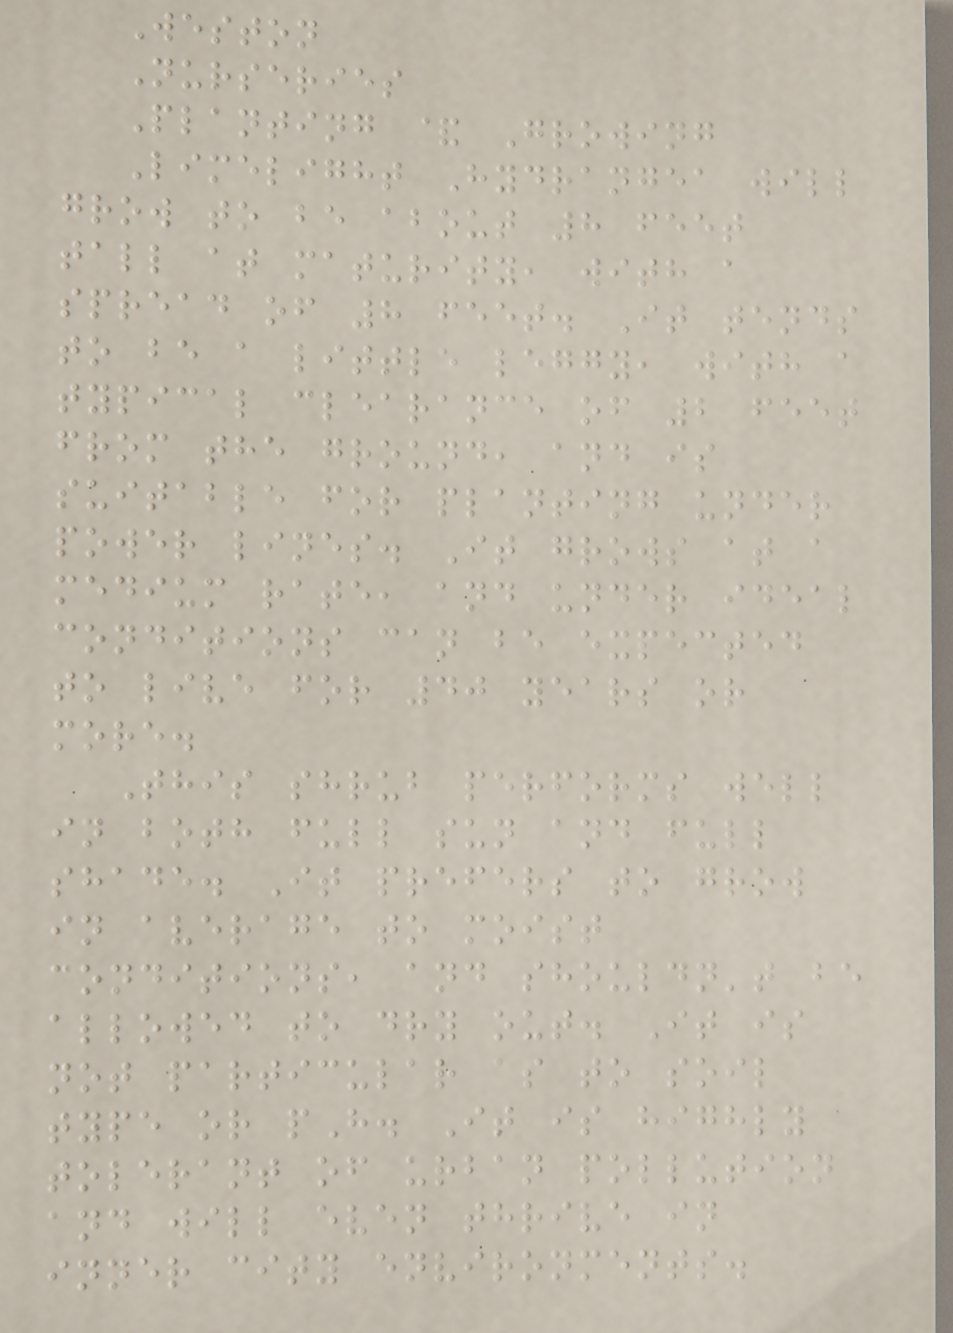Weston
Nurseries
Planting & Growing
Limelight Hydrangea will
grow to be about 8 feet
tall at maturity, with a
spread of 8 feet. It tends
to be a little leggy, with a
typical clearance of 2 feet
from the ground, and is
suitable for planting under
power lines. It grows at a
medium rate, and under ideal
conditions can be expected
to live for 40 years or
more.
This shrub performs well
in both full sun and full
shade. It prefers to grow
in average to moist
conditions, and shouldn't be
allowed to dry out. It is
not particular as to soil
type or pH. It is highly
tolerant of urban pollution
and will even thrive in
inner city environments.
